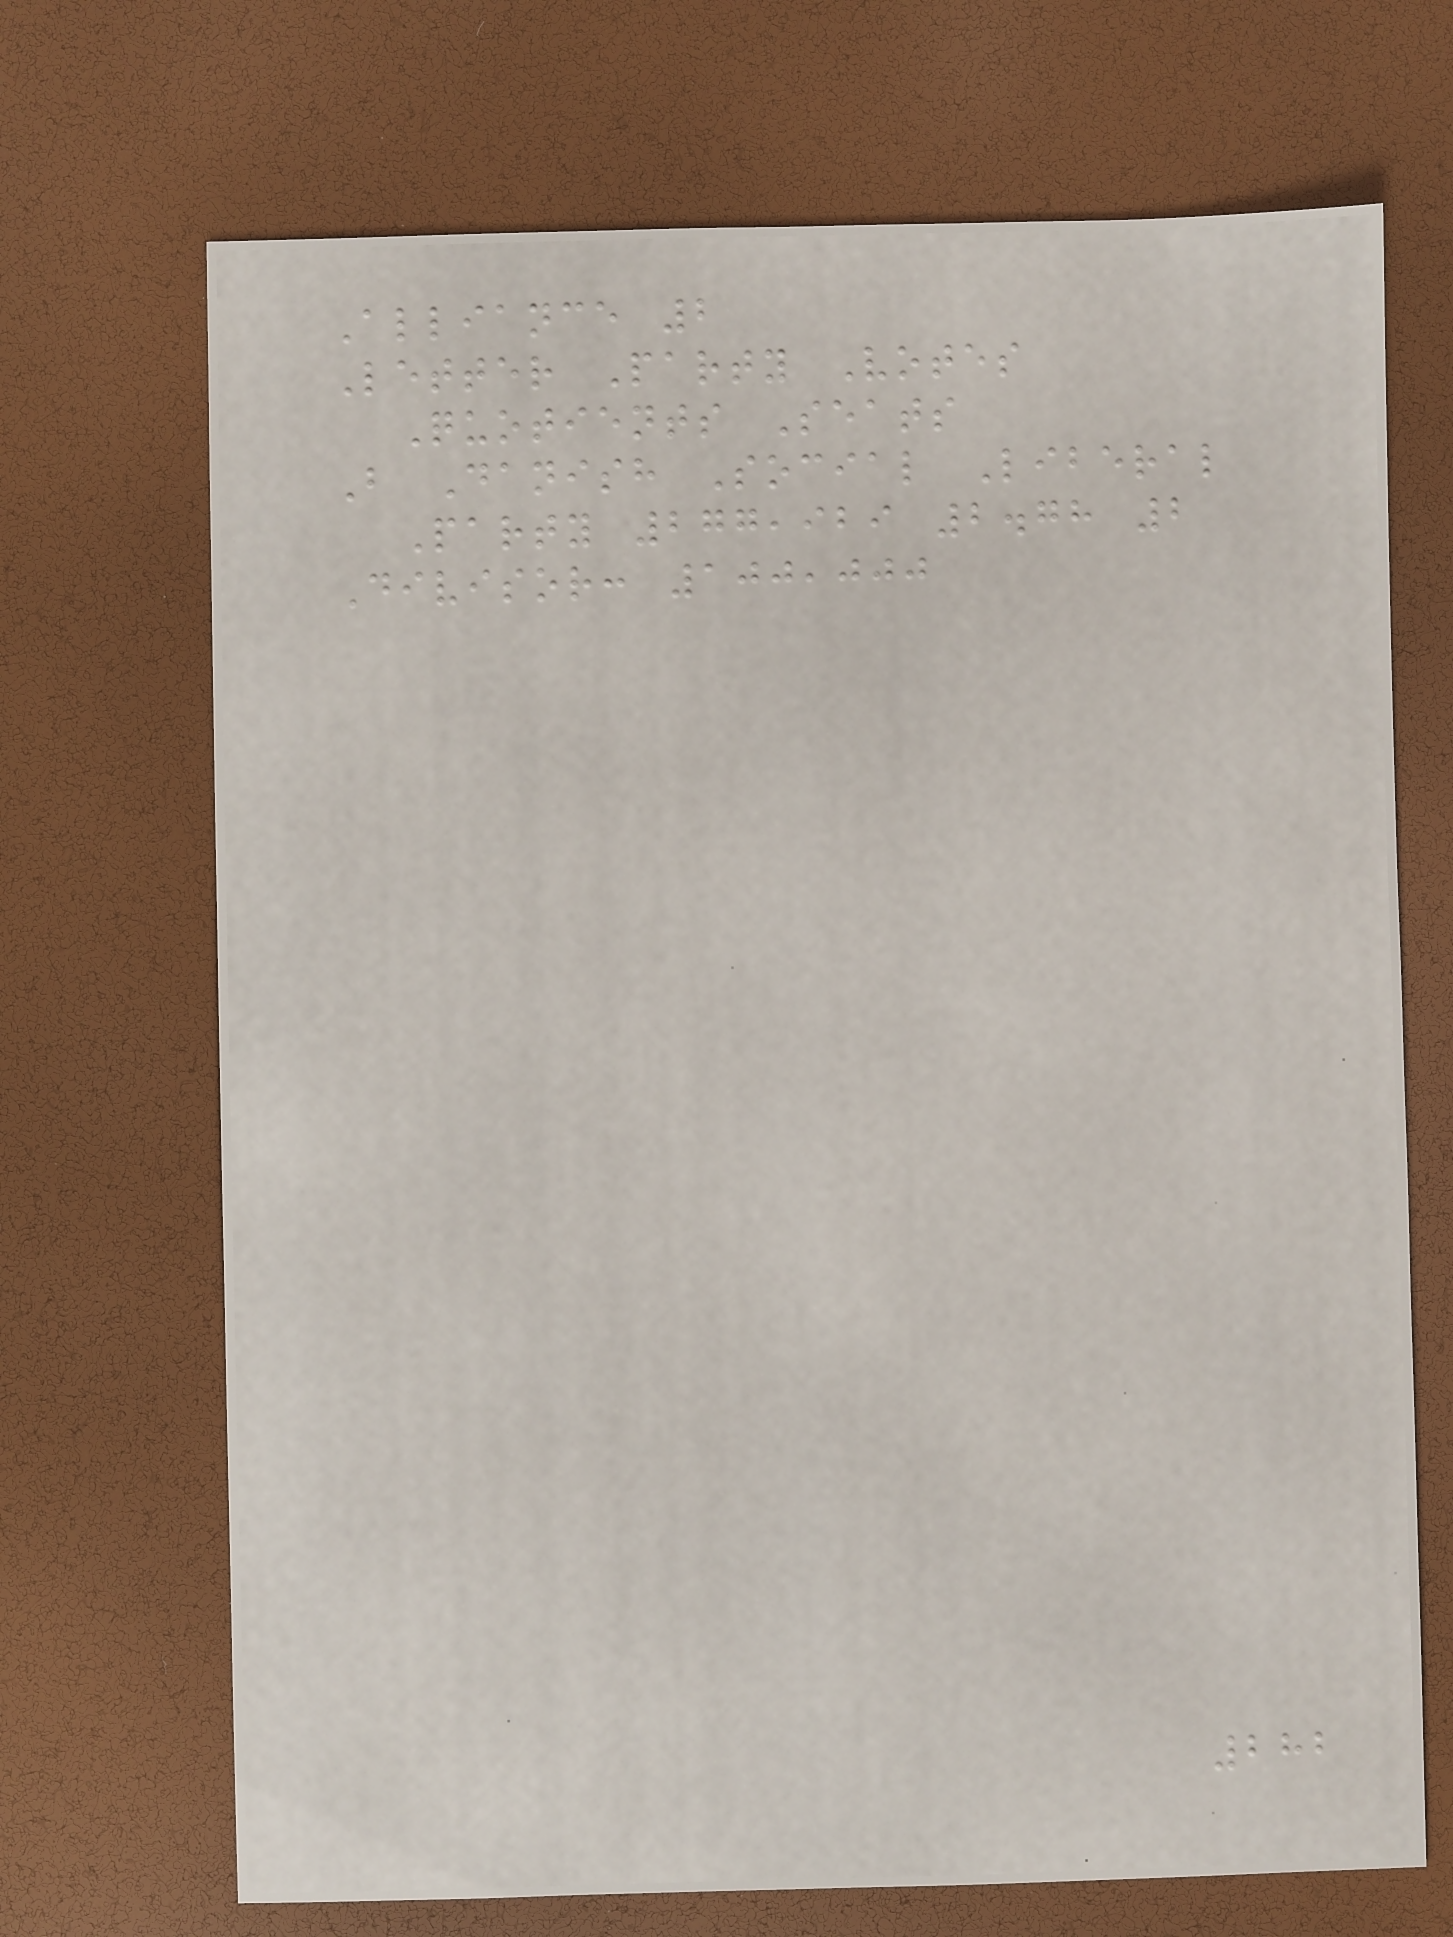Alliance 2
Letter Party Votes
Quotients Seats
B Danish Social Liberal
Party 277,929 2.78 2
Divisor: 100,000
282
